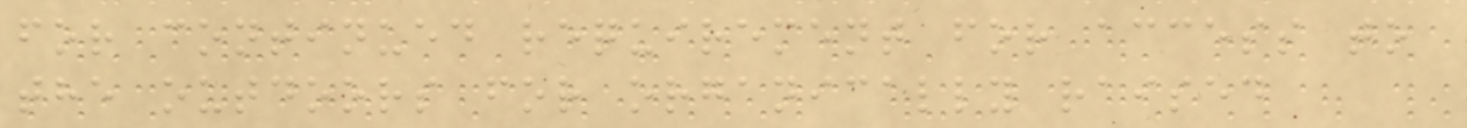for continued requirement for access to
the outdoors for organically raised
